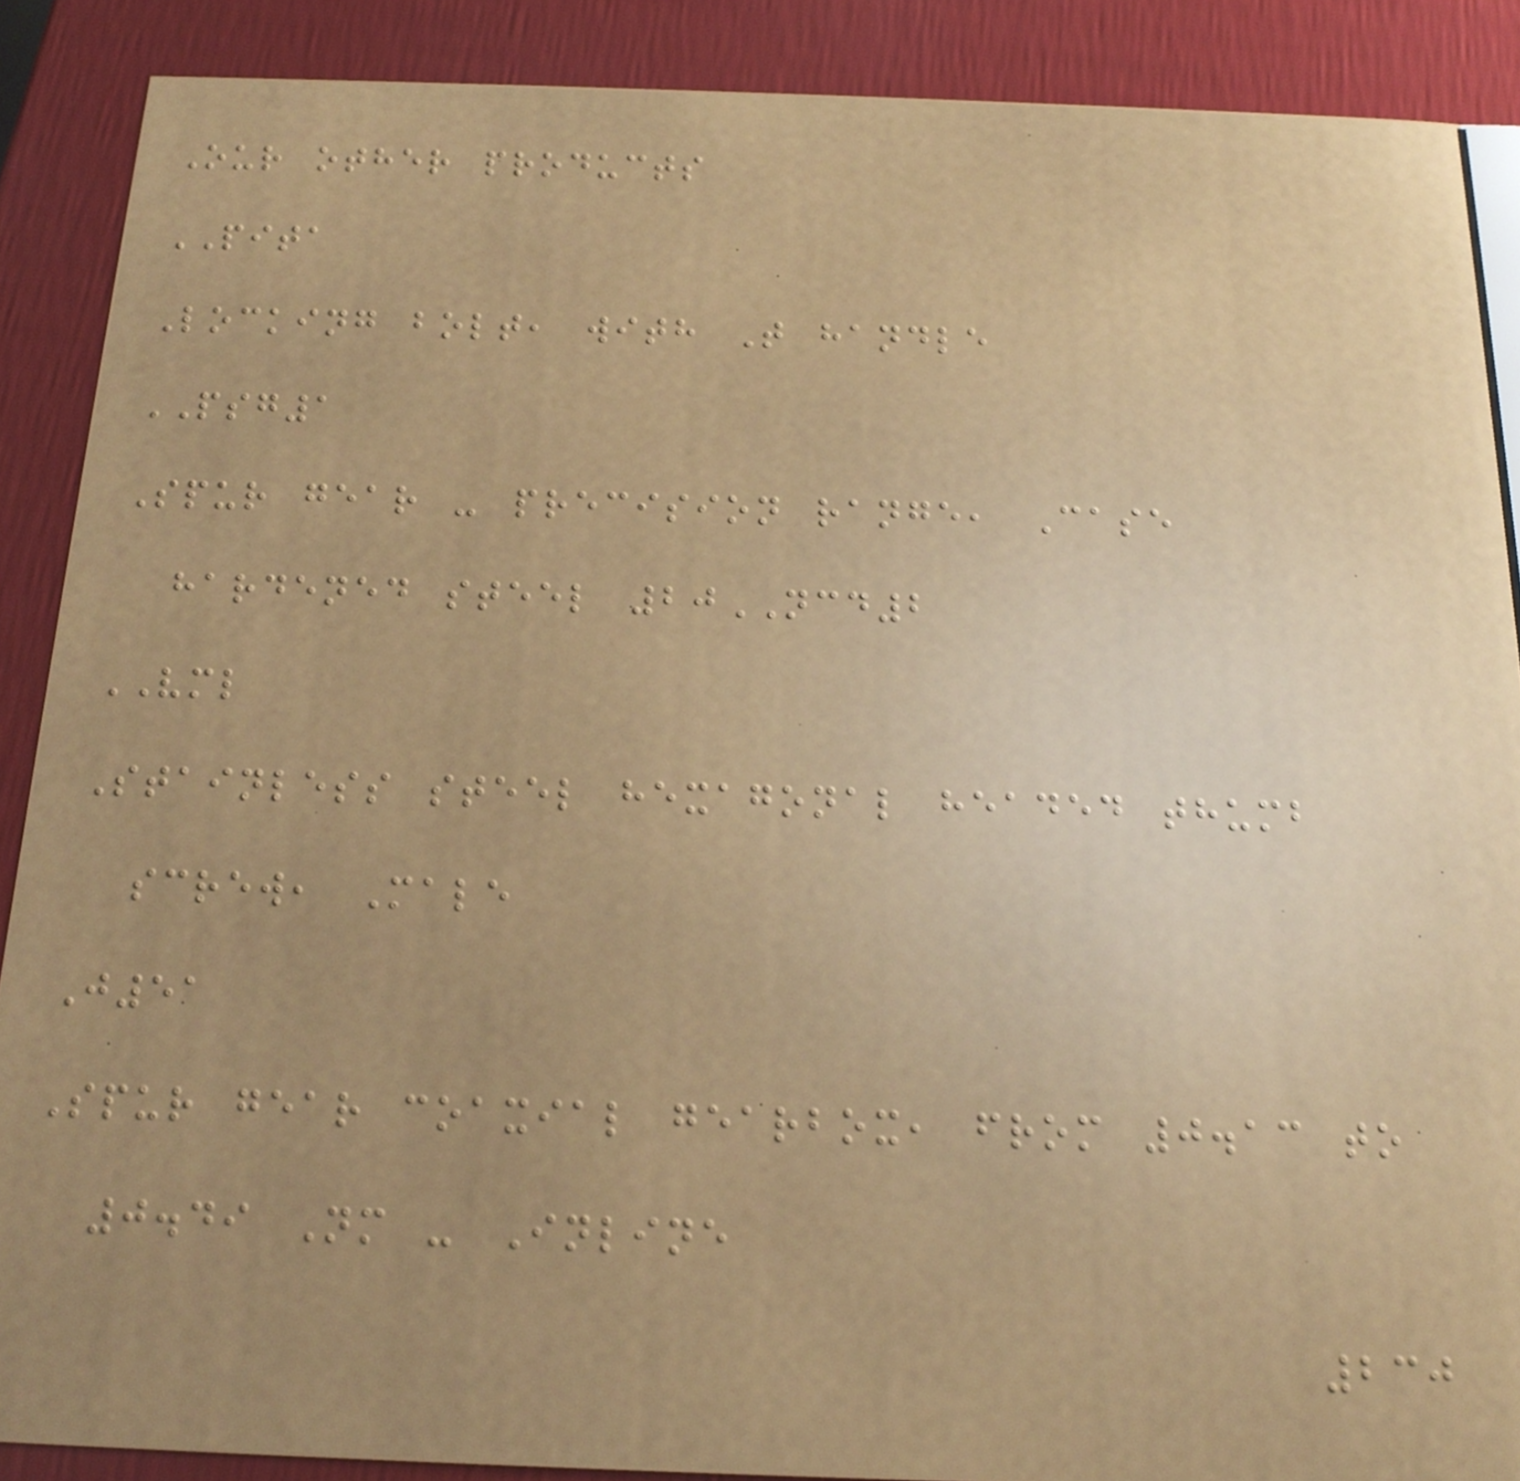Our other products
PITA
Locking bolt, with T handle
PSG1
Spur gear - precision range, Case
hardened steel 20NCD2
VML
Stainless steel hexagonal headed thumb
screw, Male
J51
Spur gear coaxial gearbox, from 0.13 to
0.49 Nm - Inline
230
